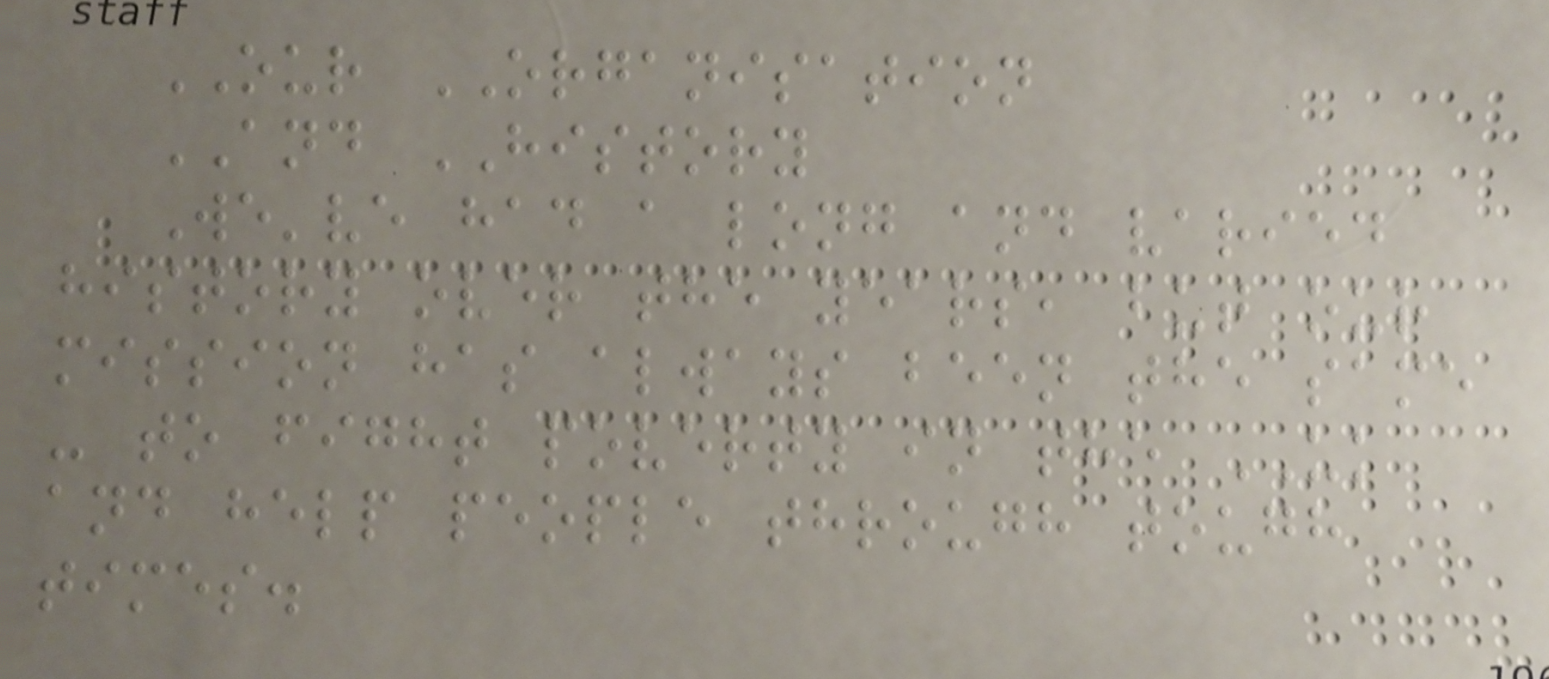OUR ORGANISATION
AND HISTORY
We've had a long and varied
history over the years, but our
mission has always been the same
- to fight poverty in the UK
and help people through tough
times.
